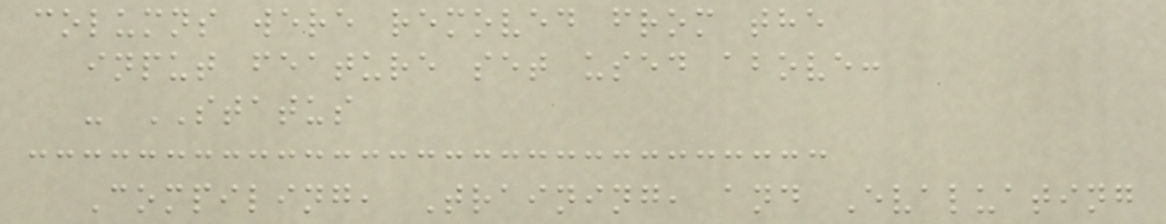columns were removed from the
input feature set used above:
- STATUS
Compiling, Training, and Evaluating
